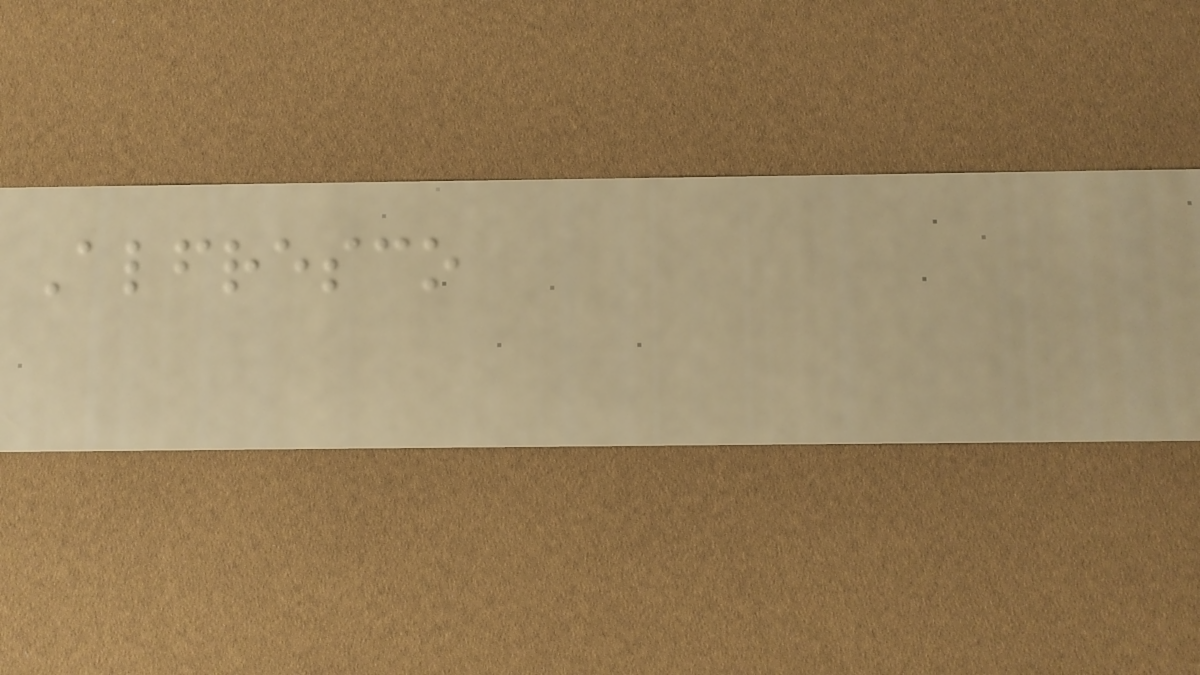Alfresco
